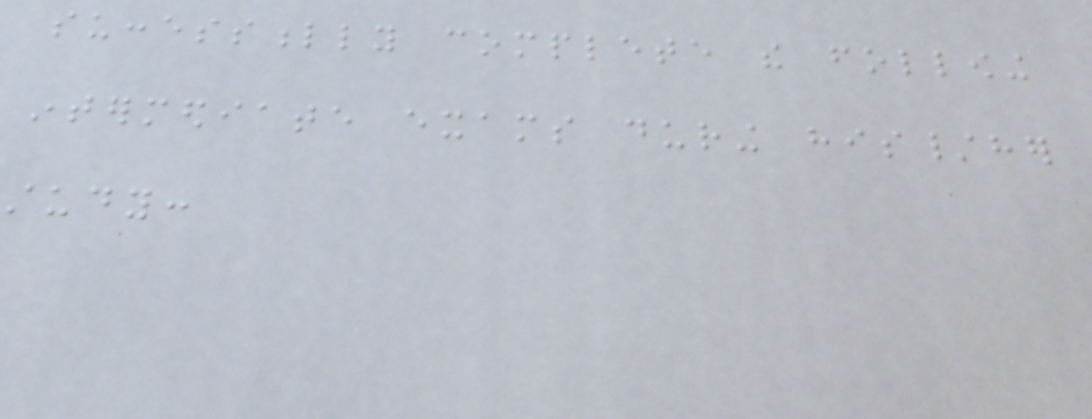successfully complete the following
intermediate exams during his/her
study:
